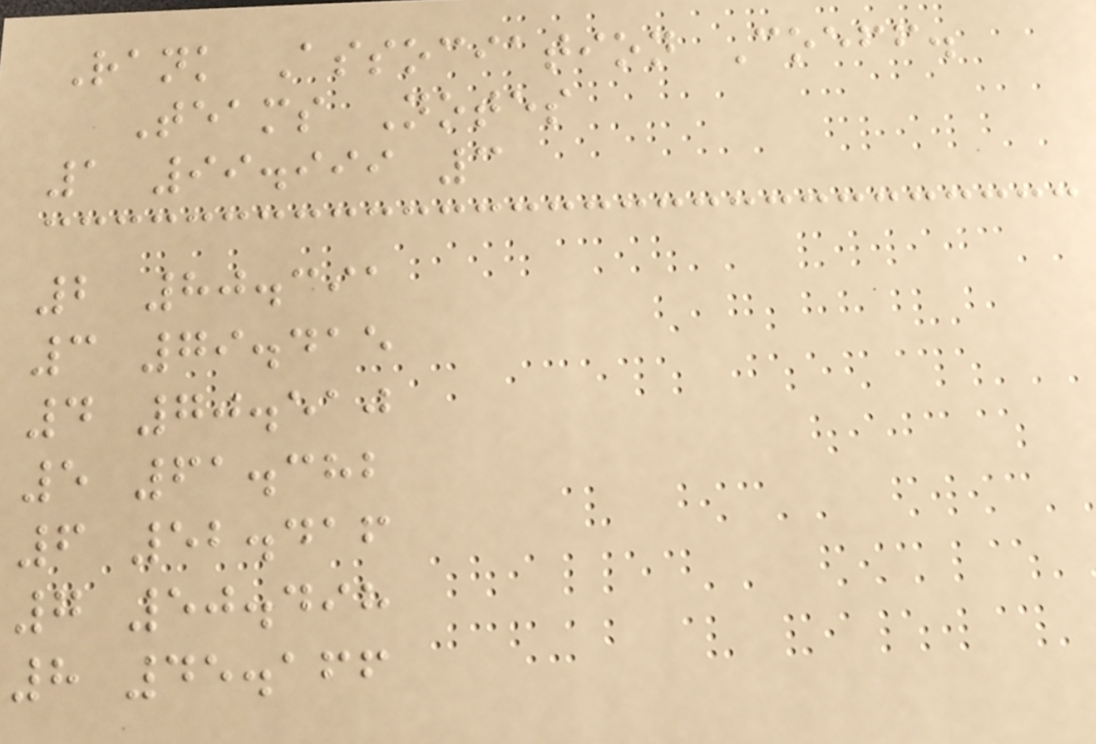Rank Association Coeff.
Teams Notes
1 99.999 3
2 80.391
3 79.415
4 70.510
5 61.382
6 52.416
7 50.498
8 45.166
